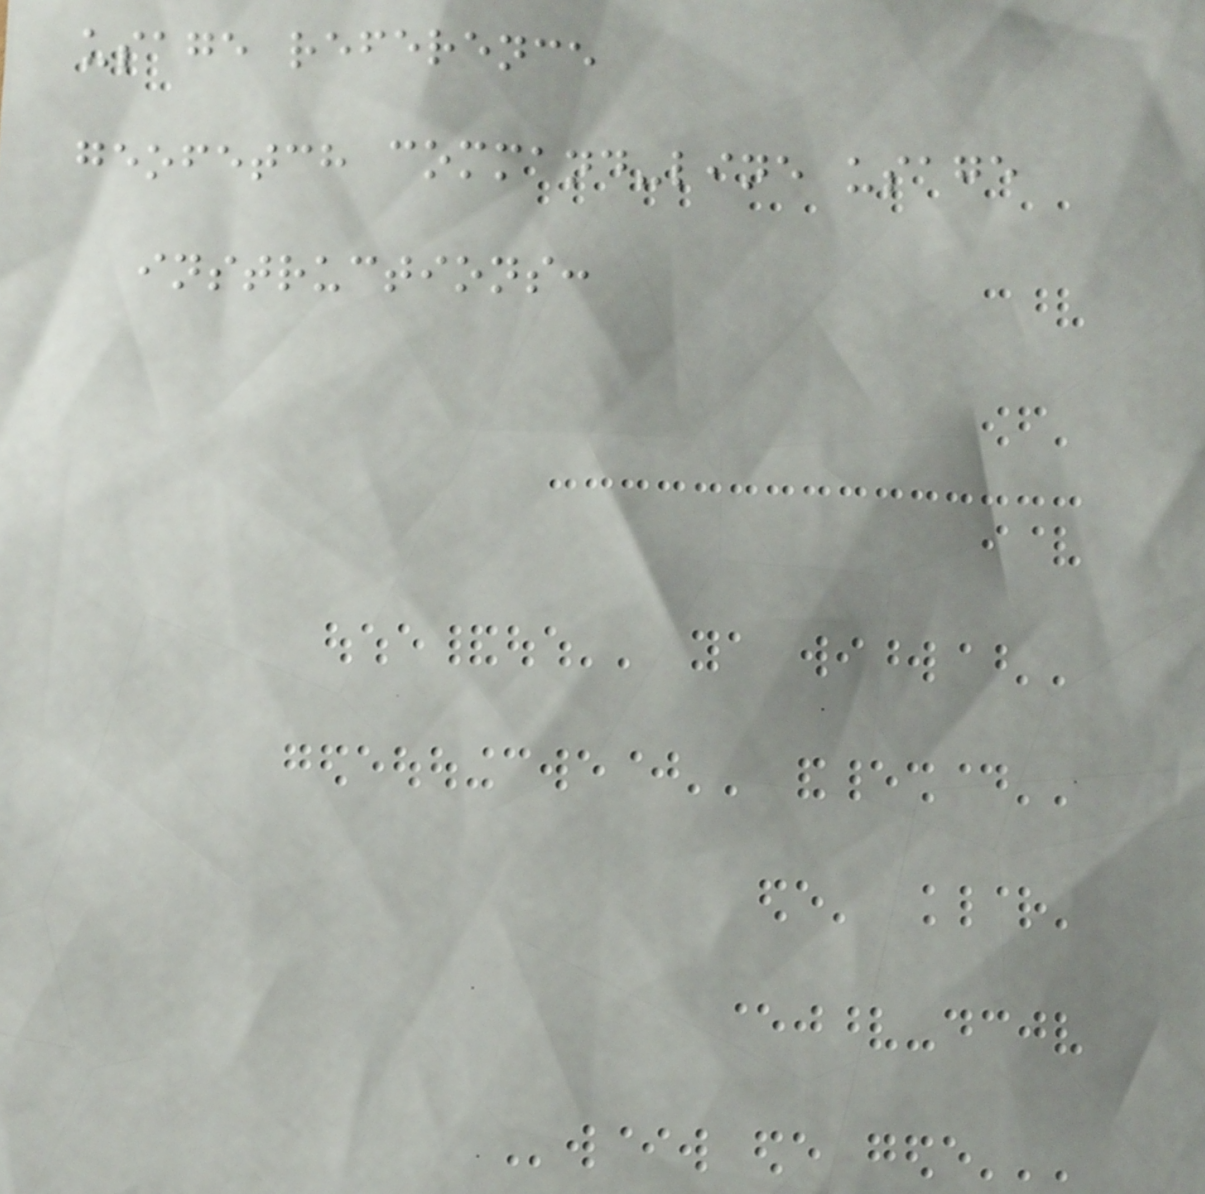usage reference
geofetch command-line usage
instructions:
